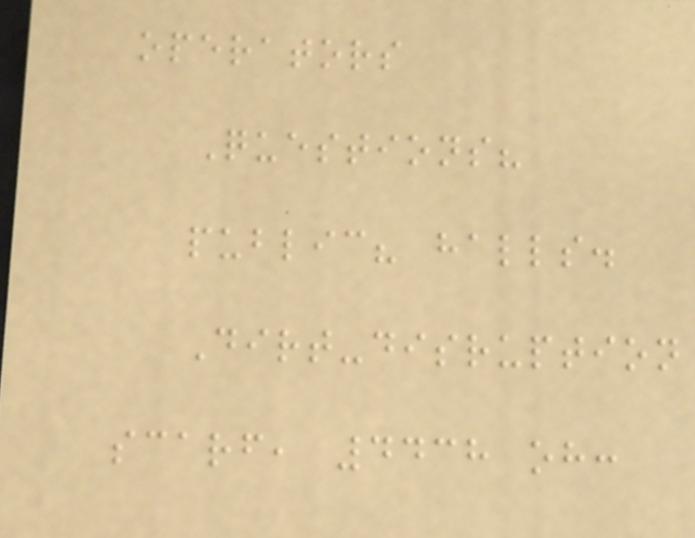operators
Questions?
public? halls.
Dirt-disruption
scarf, 4438 oh:
